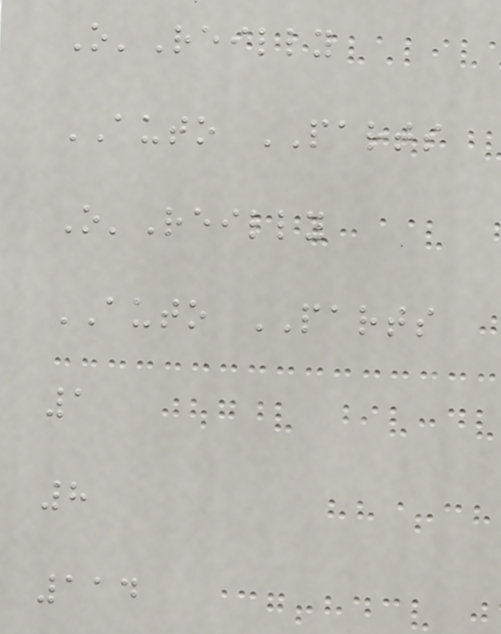O'Reilly
AUTO PARTS
O'Reilly
AUTO PARTS
1
8
114
